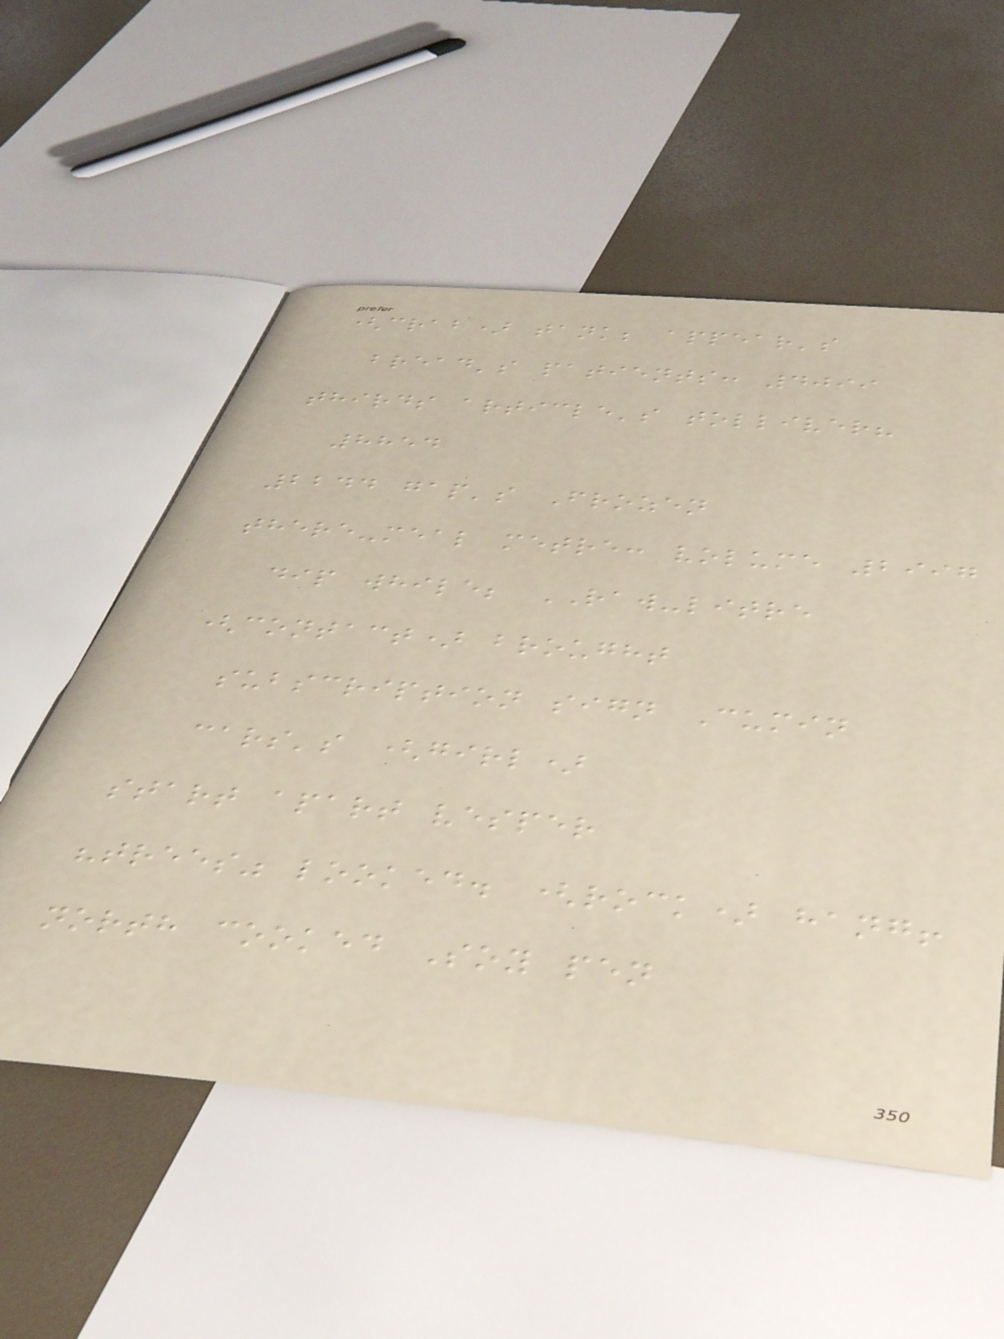(crab) tank; appear's
bread's patients: 4099
thirds article's tolliver?
8854
2244 gap's Frozen
there-meal metre: volume 2997
dip while; RAW-litre
(contact) brought
subscription sign Cumin
cars's (girl)
start apart vesper
"trees" looked. (rock) hang!
north cooked Soy pen
